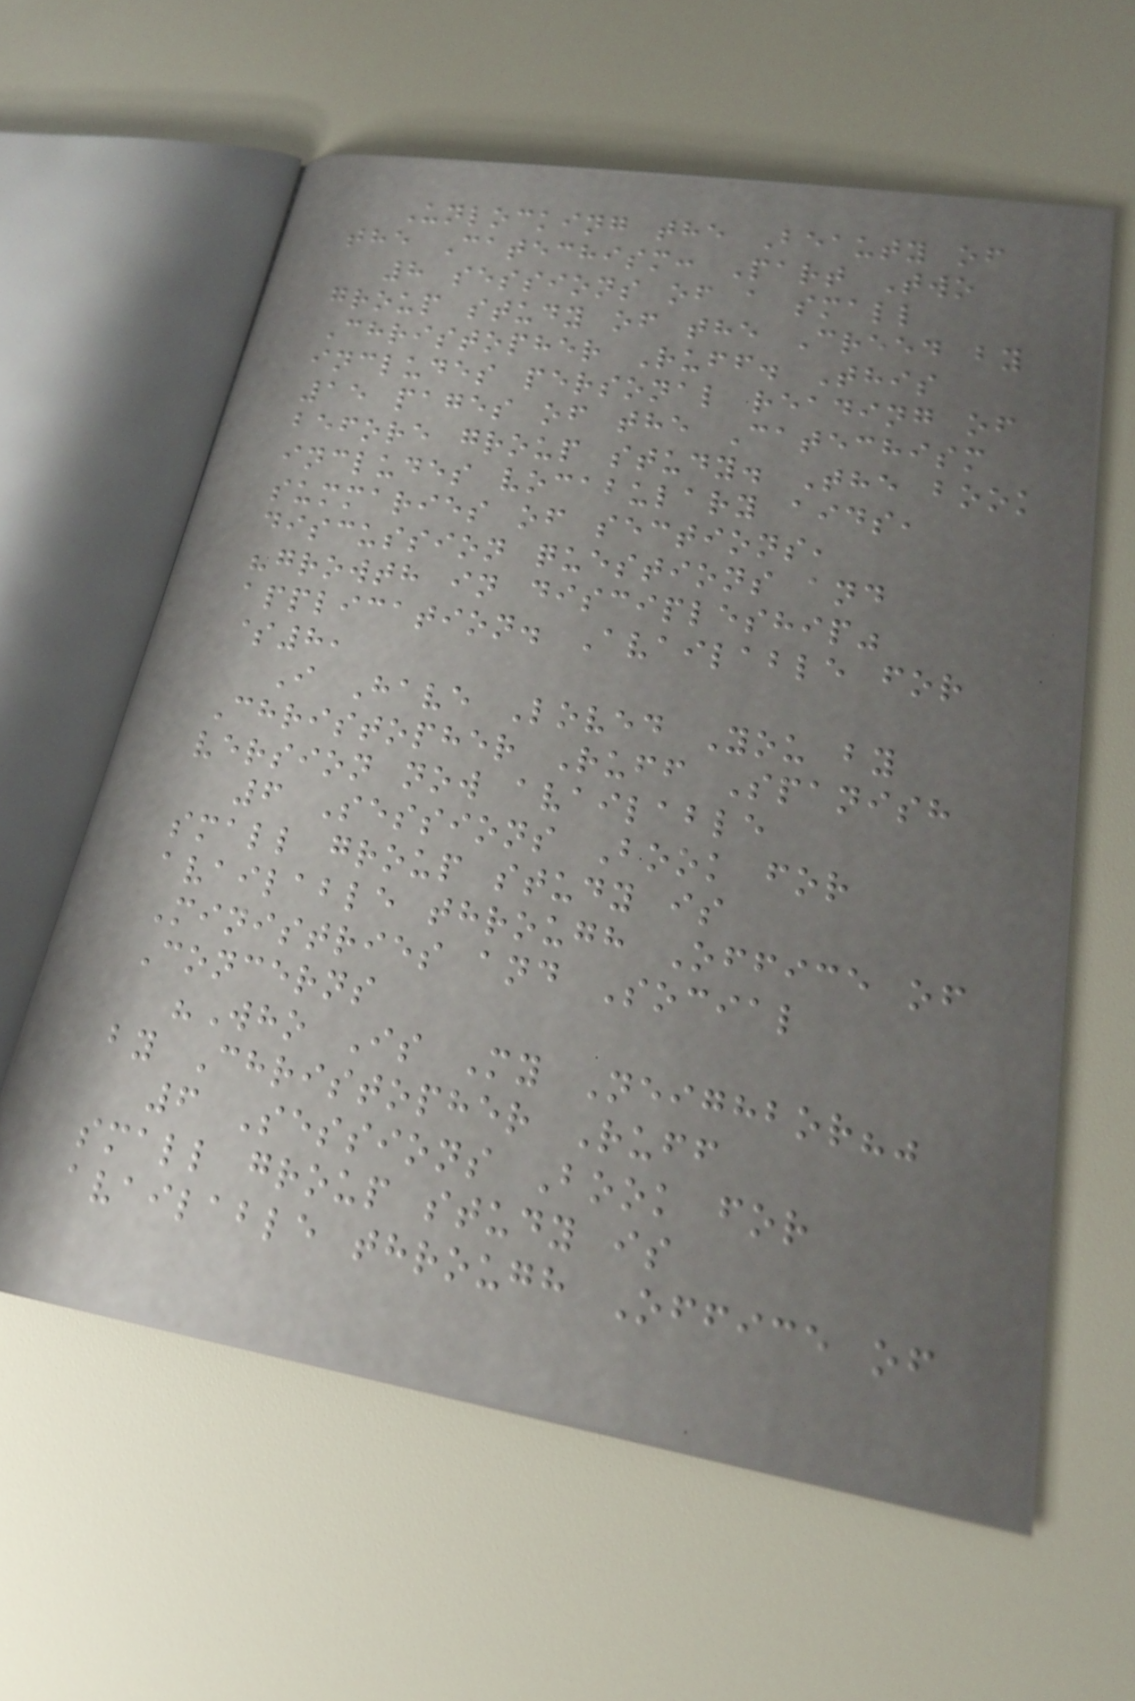Unlocking the Beauty of
the Catechism: Part Two
8 sessions of a small
group study of the Creed by
Christopher Ruff. This
includes personal reading of
15 pages of the Catechism
before group study. The book
includes vocabulary aids,
summaries of sections,
discussion questions and
"growth in discipleship"
application. Available for
$8,
I Have Loved You by
Christopher Ruff Spanish
version now available
6 Sessions Book for
small group study is
available through Office of
Ministries and Social
Concerns
"Who Is My Neighbor?"
by Christopher Ruff
6 Sessions Book for
small group study is
available through Office of
